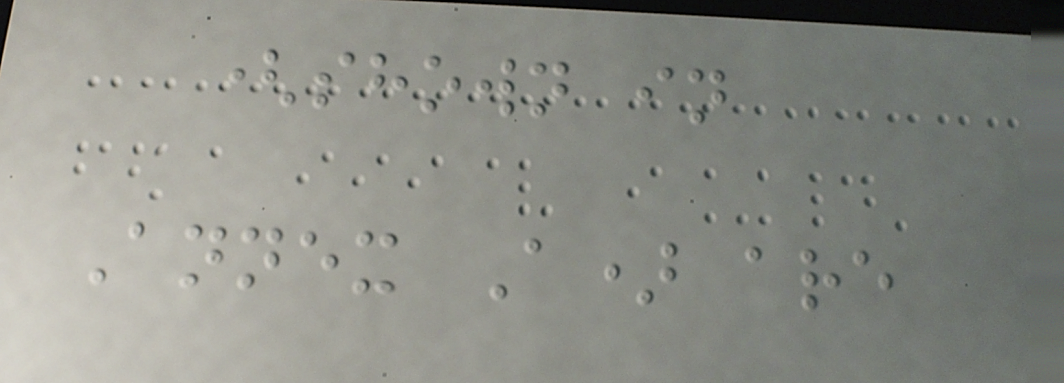(shown in
Annex A) are
